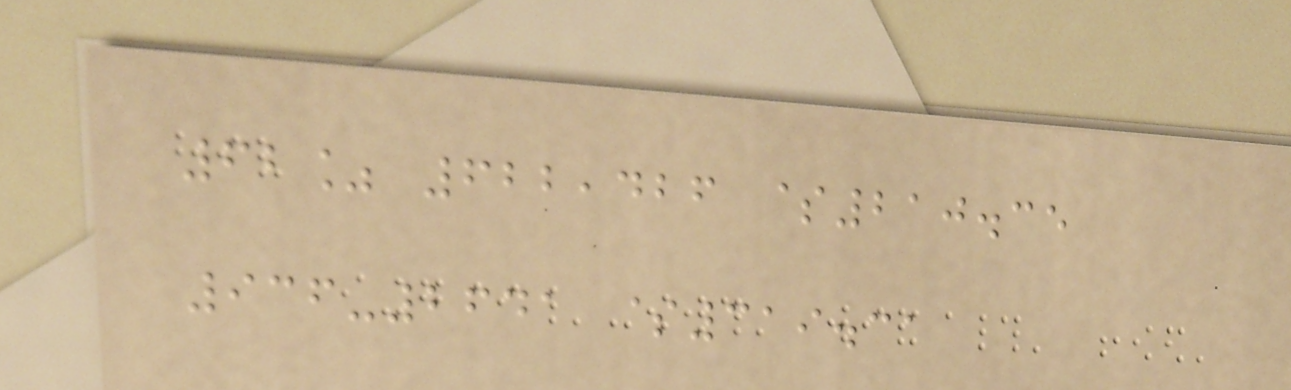62% 622,426 $210.35
936-2641 $319.31
